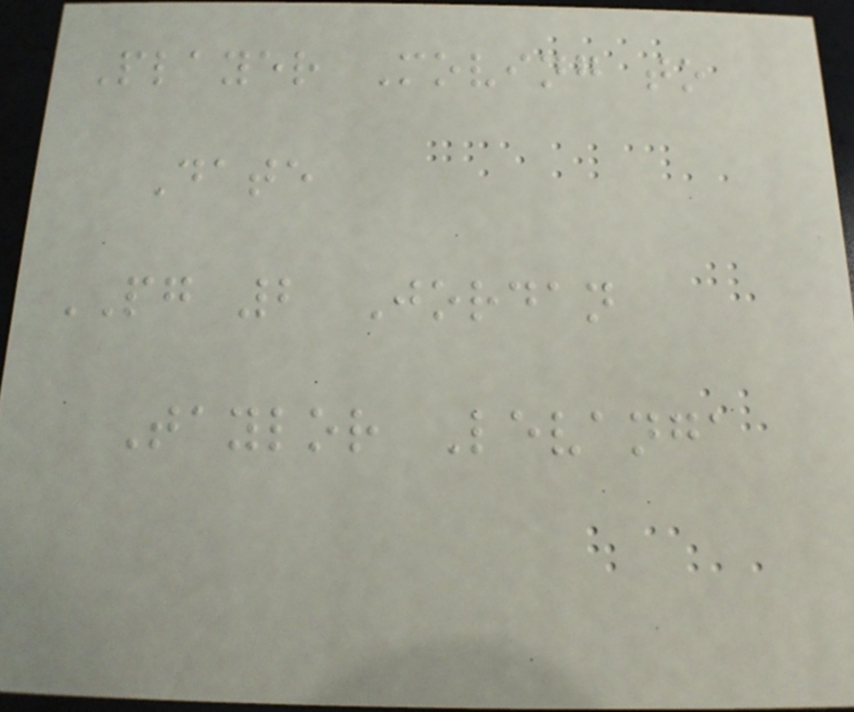Player Moving to
Date
PG 2 Jordan
Taylor Levanga
